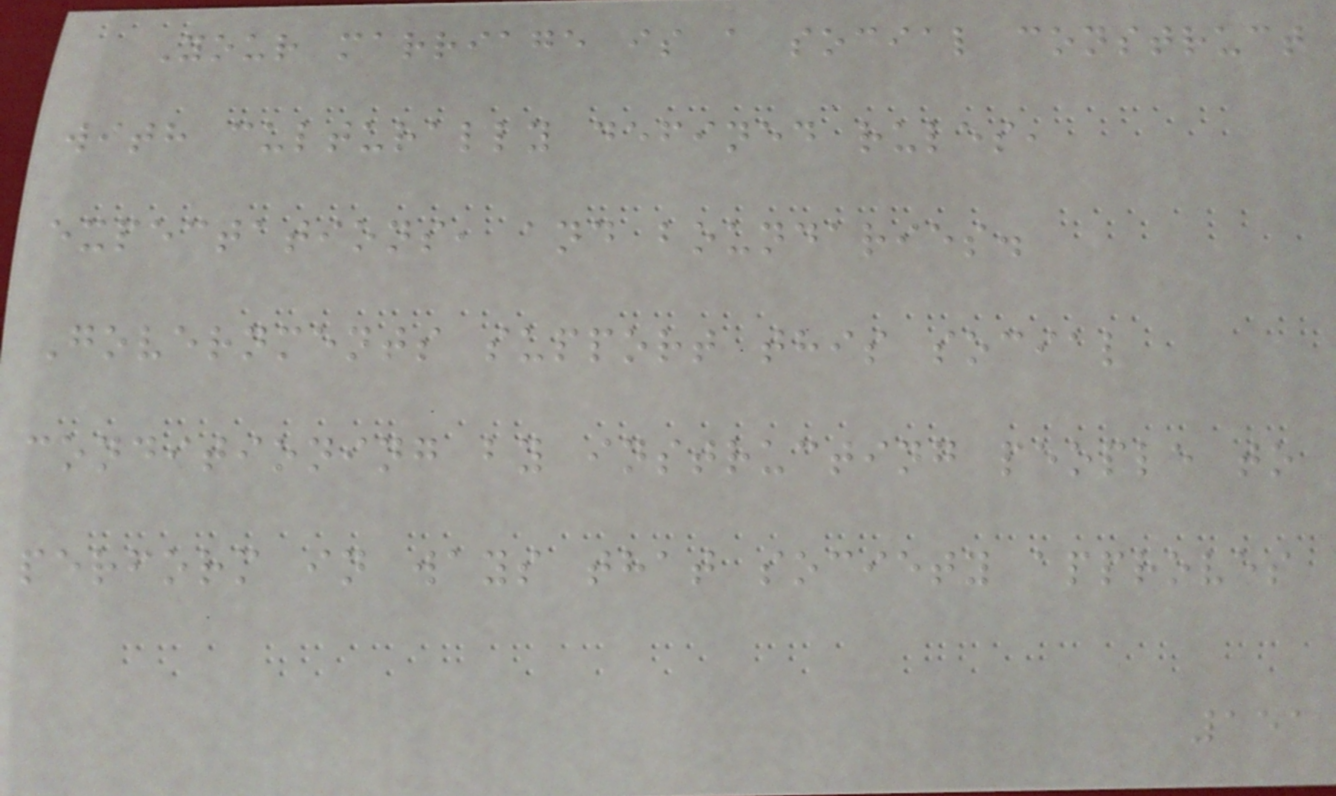Your marriage is a social construct
with culturally defined rules,
expectations, and boundaries.
Governments support this social
conditioning by instructing people to
perform in ways that society approves
151
